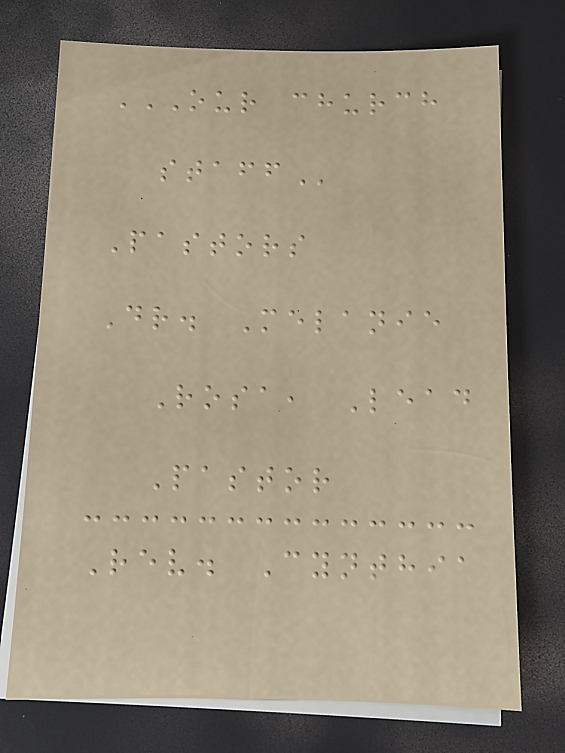OUR CHURCH
STAFF
Pastors
Dr. Melanie
Rosa, Lead
Pastor
Rev. Cynthia
